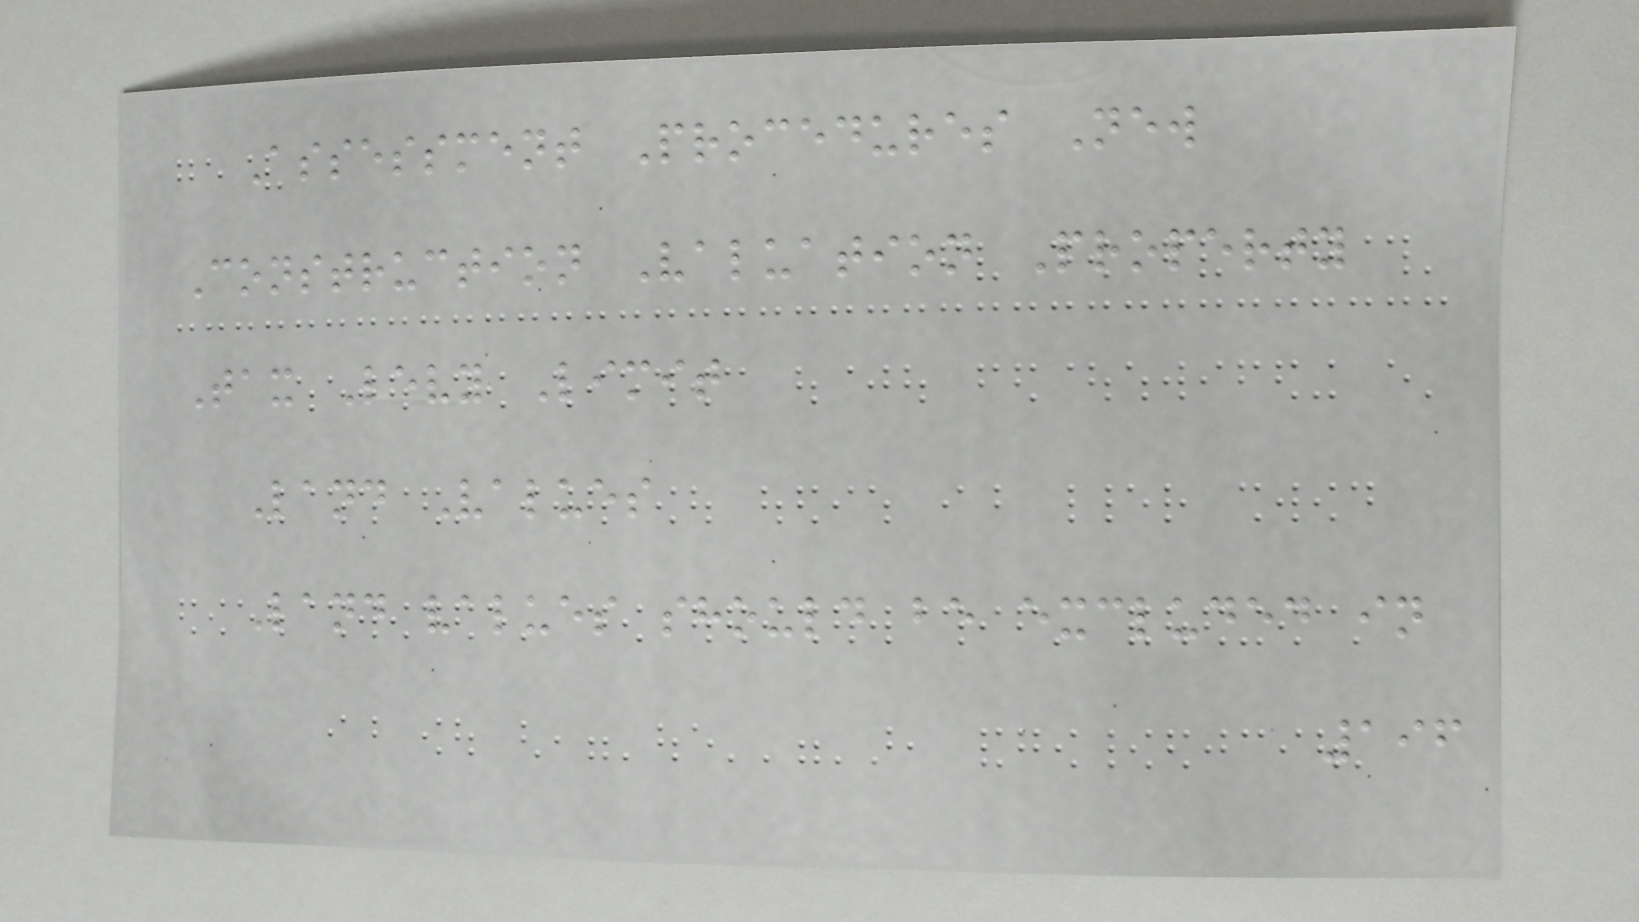Assessment Procedures New
Construction Valuation Property
Tax Levy Limit
Land Values
Land values should be excluded in
196
